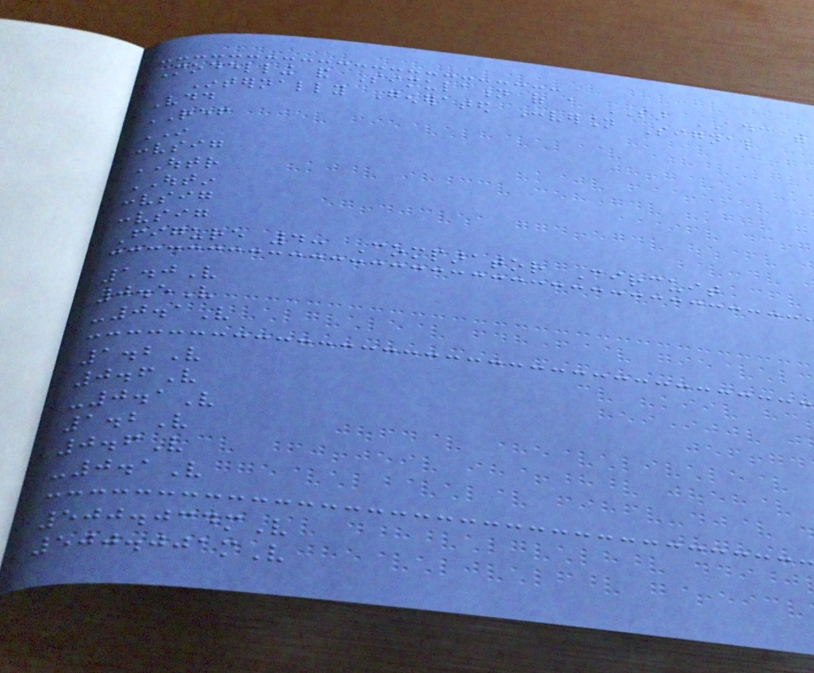Modelling and Simulation of a SAR ADC with
Internally Generated Conversion Signal
Vdd
REF
IN
convsig
OUTR
OUTIN
convsig
convsig
Figure 4: Comparator Circuit
1.0V
0.5V
-0.1V
1.2V
0.6V
-0.1V
1.2V
0.6V
-0.1V
500.034mV
500.001mV
